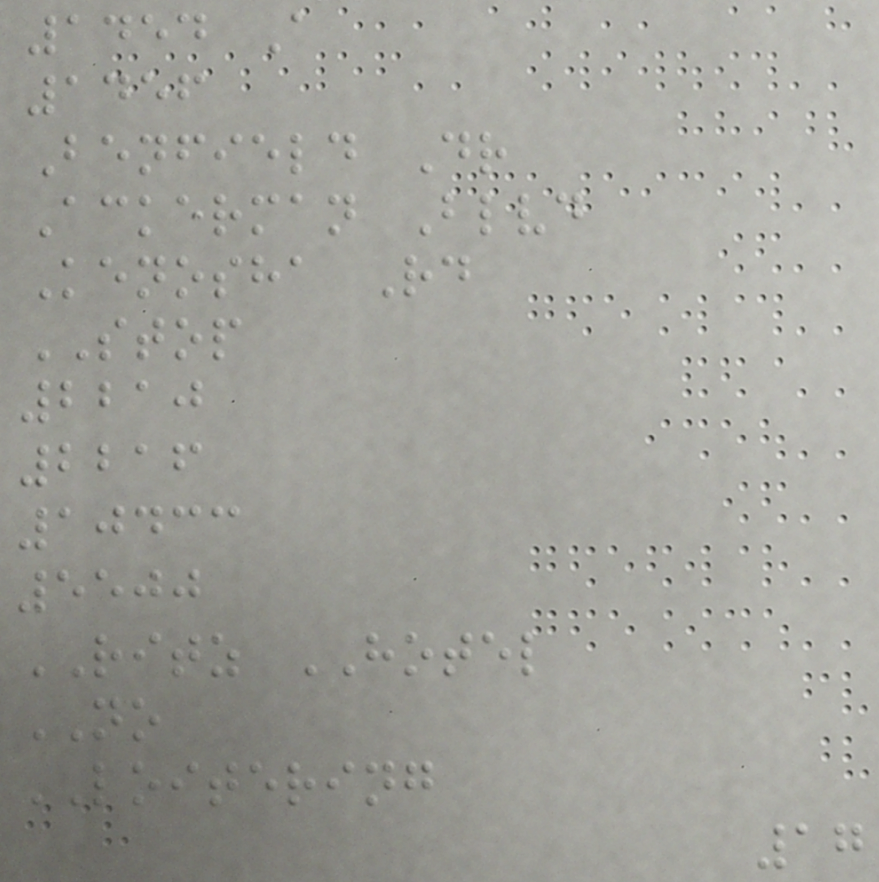1454 A
1456
Benfield Dr
Ackerman Blvd
Kenosha Rd
STOP
2210
2216
10433
5500
RITZ HOTEL
NO
LOITERING
17
